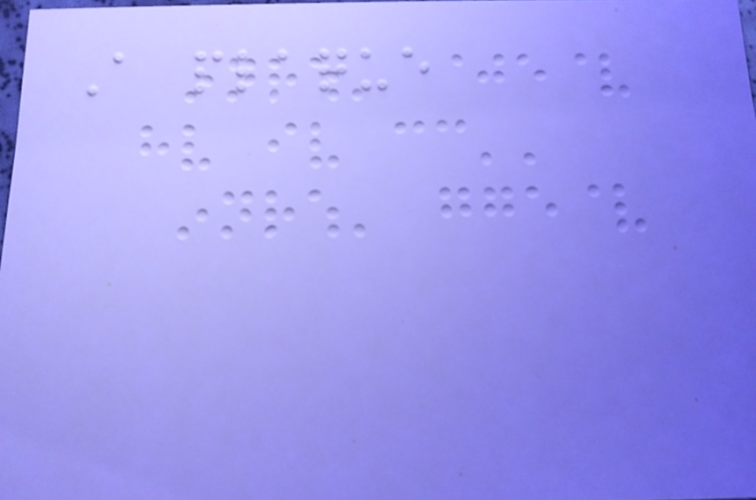A plaque
